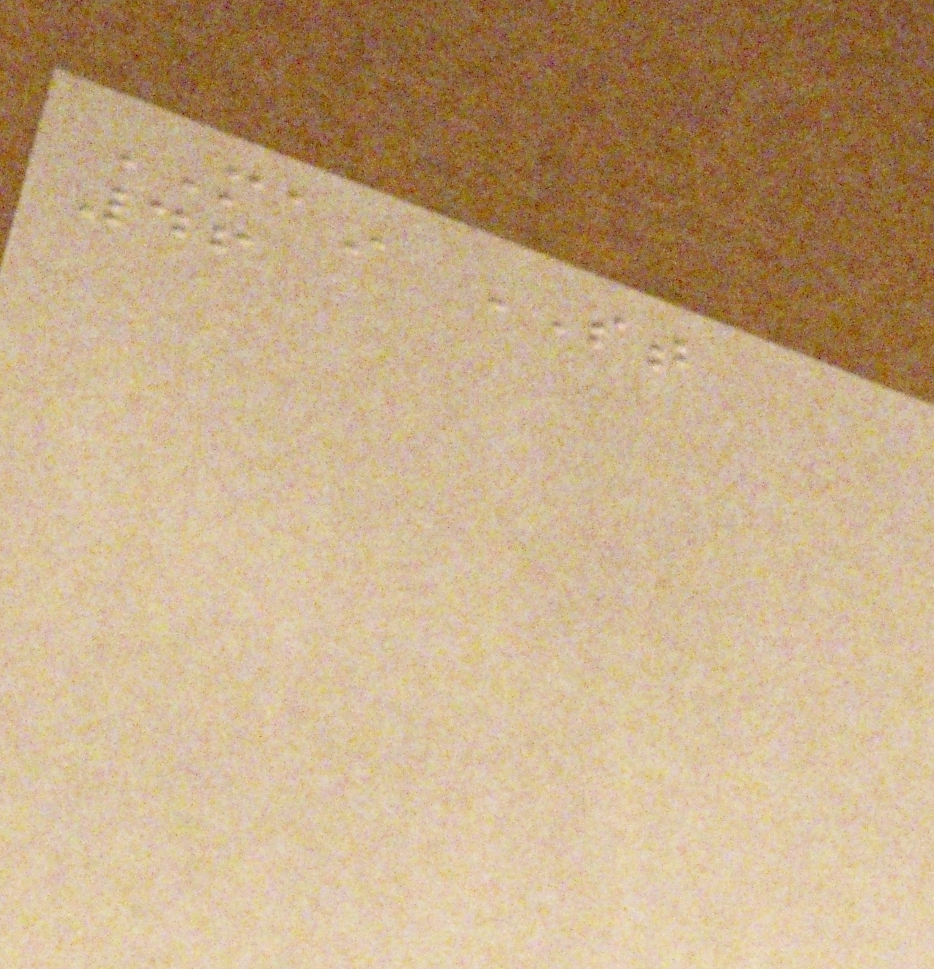MAIN ST
46
